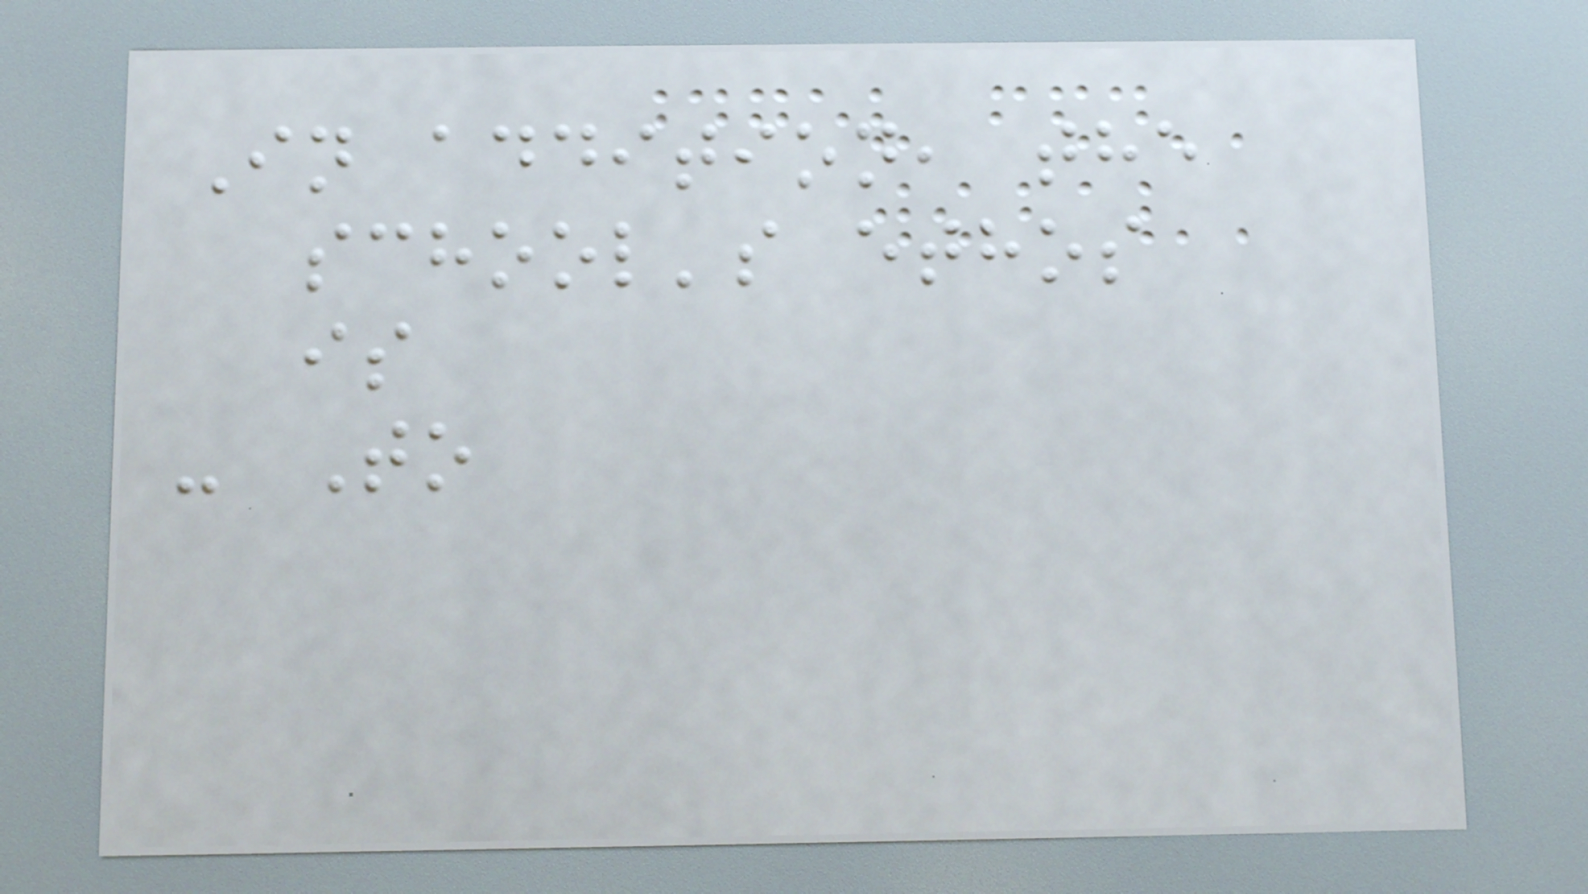In addition, the
school's ethos
is
- To
